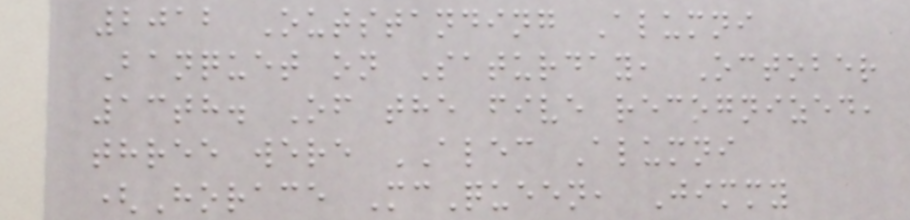2012 Outstanding Alumni
Banquet on Saturday, October
13th. Of the five recognized,
three were ALEC Alumni
(Horace McQueen, Jimmy
